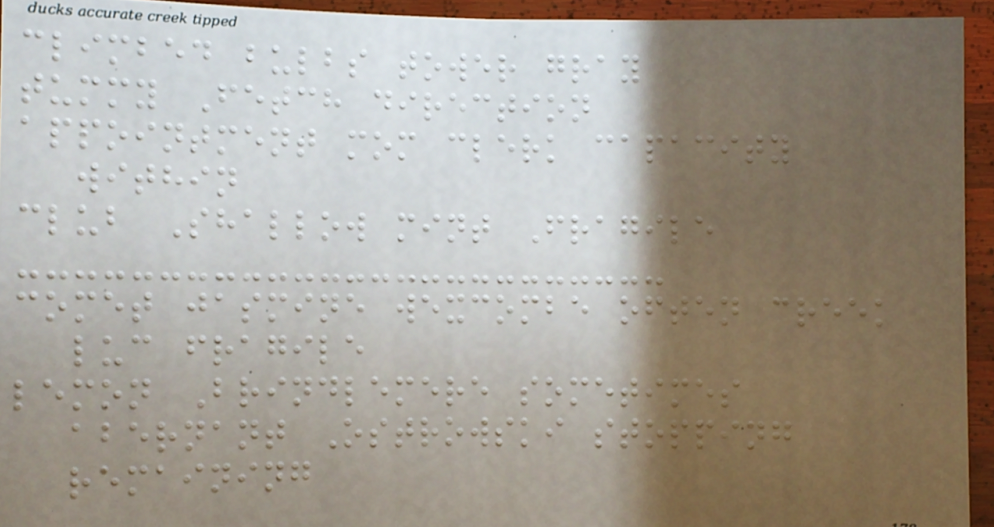climbed bulbs tower gray
tummy Fetch direction
appointment mom clerk capacity
within
club Shallow mint Fragile
comet jasmine wexcombe often creek
luc fragile
lemon Brindlemere sometimes
abernant Ostrowski stopping
remaining
